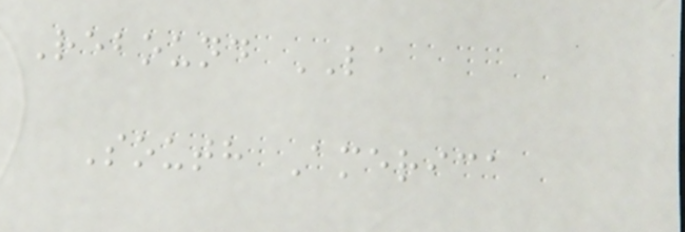Rebound LA
South America
